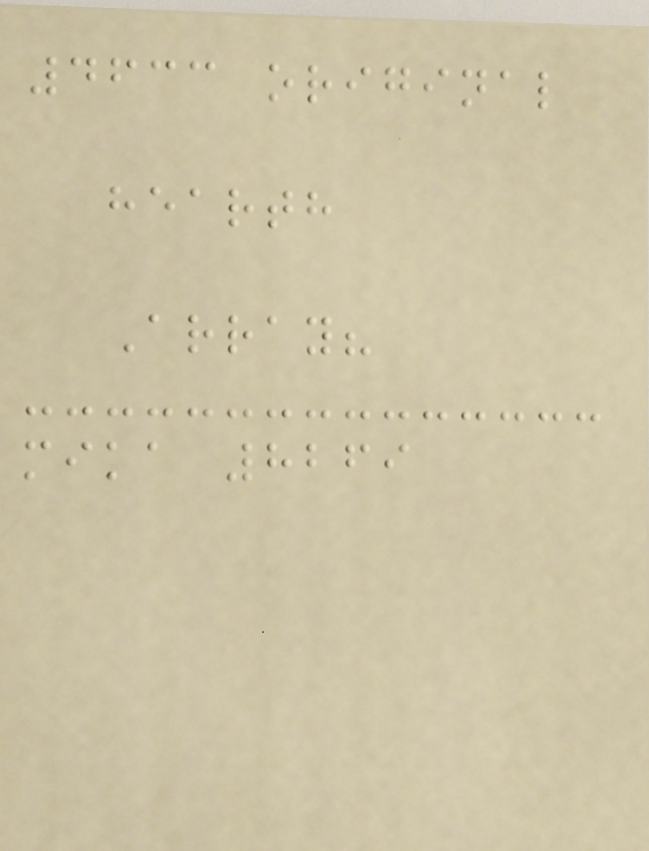4633 original
hearth
Array?
mika 8269
